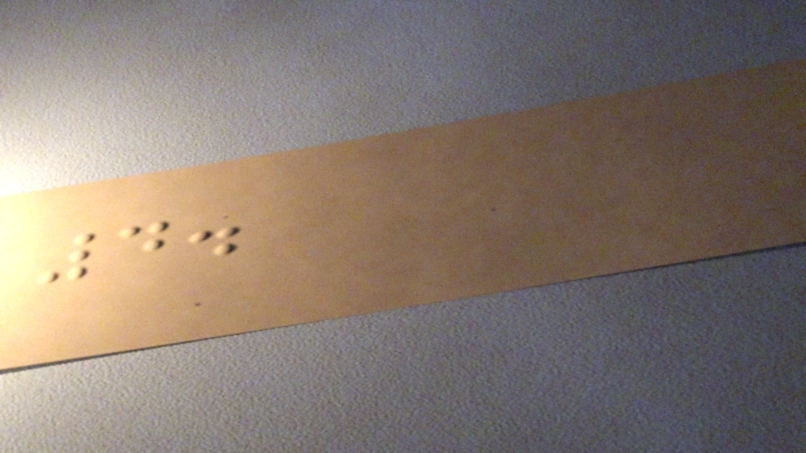4.
